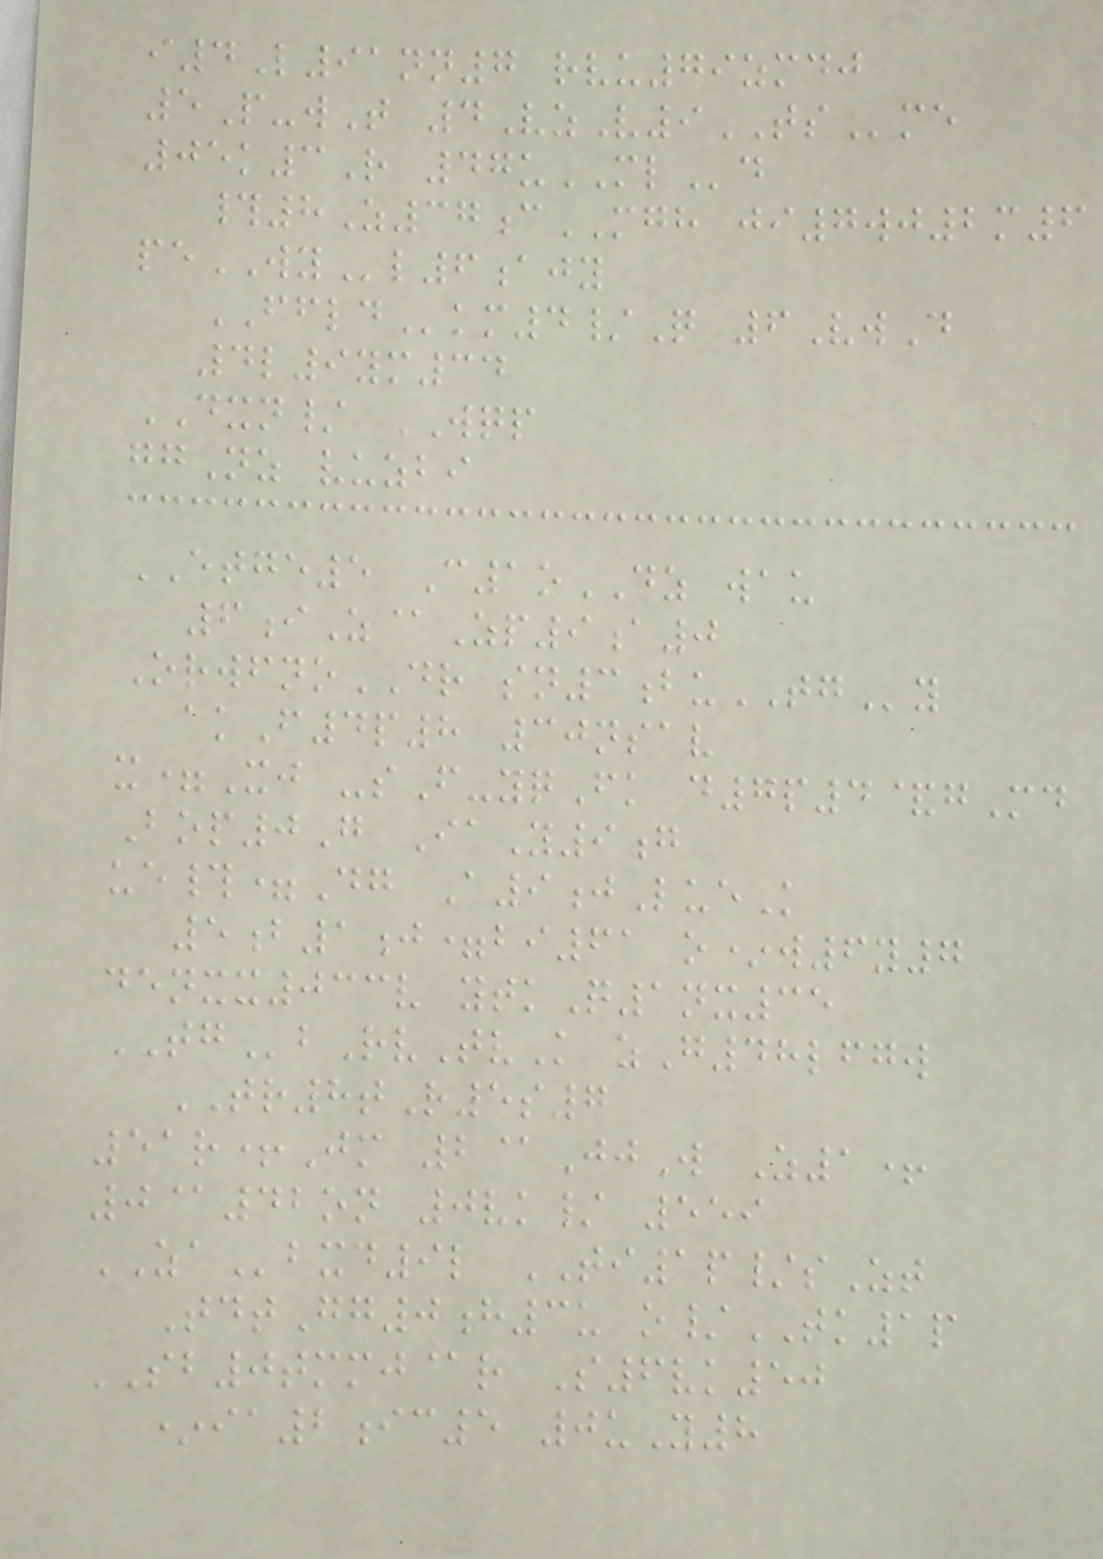i4L91nn7 rvu79zmdj
5P-wT 4VzV9TSme
05k3R 47uMLd
#8Z37cMGH ji7wj2m6
peWYl6ajy
FFLDkm4/Q 6VwD
4l9ym34
DXN/ WQP
ggNz vuzbi
ETGE5 C1oDZ wau
6iZ@Zp9a0
OrwfnoDR sn3buTGy
akF4p8 30nsav
x=Xj -sF-yqFk d7p4&gMd
Bop0G IaY9g
ue#=Dg A9jLueK
5b1j=bi61 o*w6y7
denxx033v ytkQ1nx35
TGbRvTvK zG48lfgw
TR8tR5s7
51r+Jm 2@JjW Z1+
0@42on 0vk/ 559
ZAbxd9l TI1p/sZt
TdtGg0h3u o/TK1p
SB0tmmj@r S6vk50
*ia2ic5 0uY8
